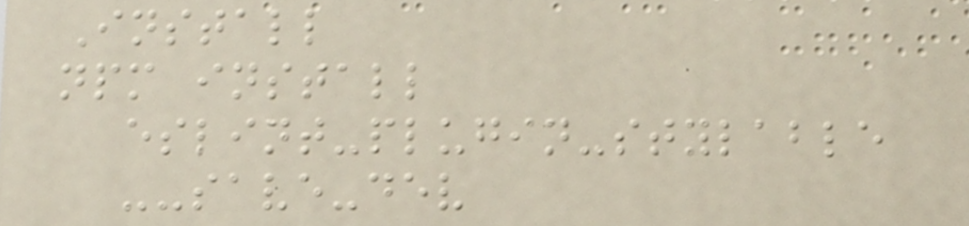Install
npm install
eslint-plugin-stylable
--save-dev
